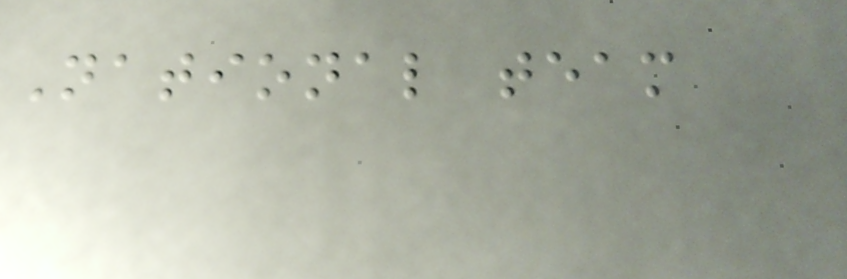National team
